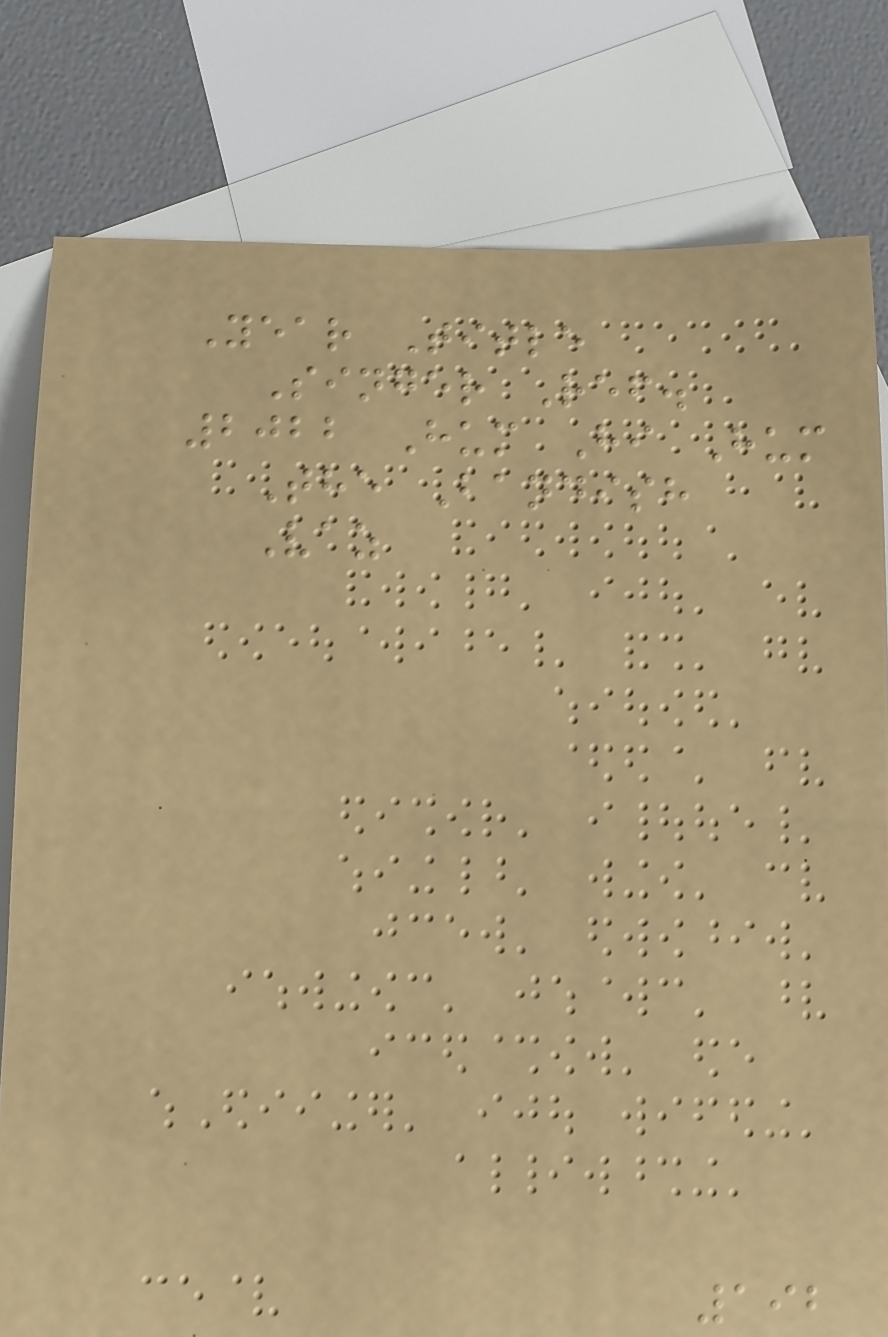Year Title
Singer Ref.
2022 Hum Hi Hum
The Bandish
Vaz
192
